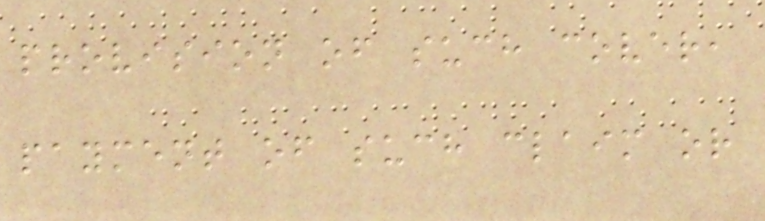provision of such cover,
payment of such claim or
